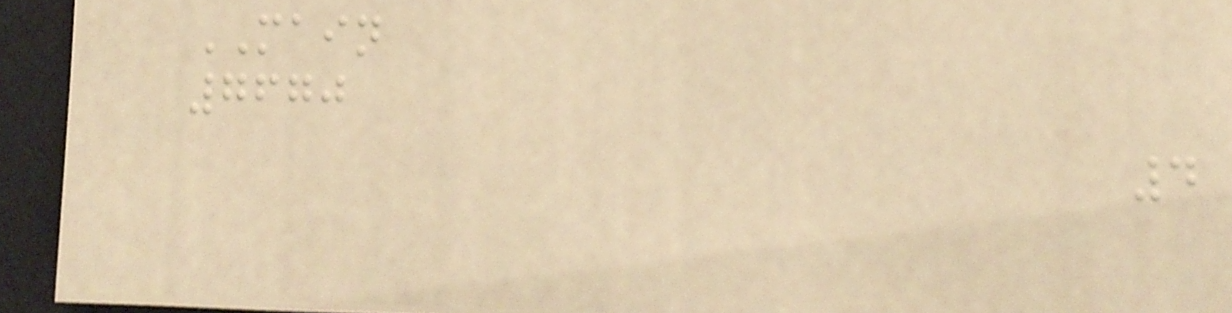MAIN
7670
4
